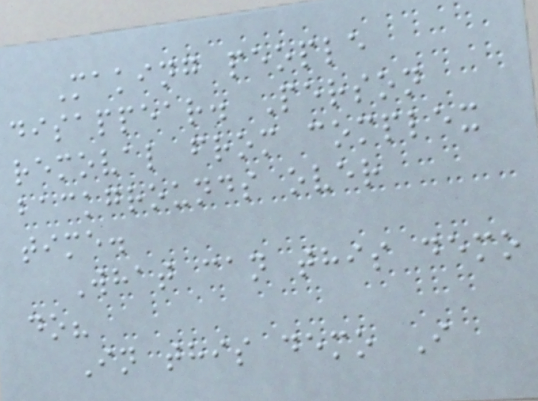Making people
disappear. Person
removal from complex
backgrounds over
time.
What can this demo
do?
In this demo I
